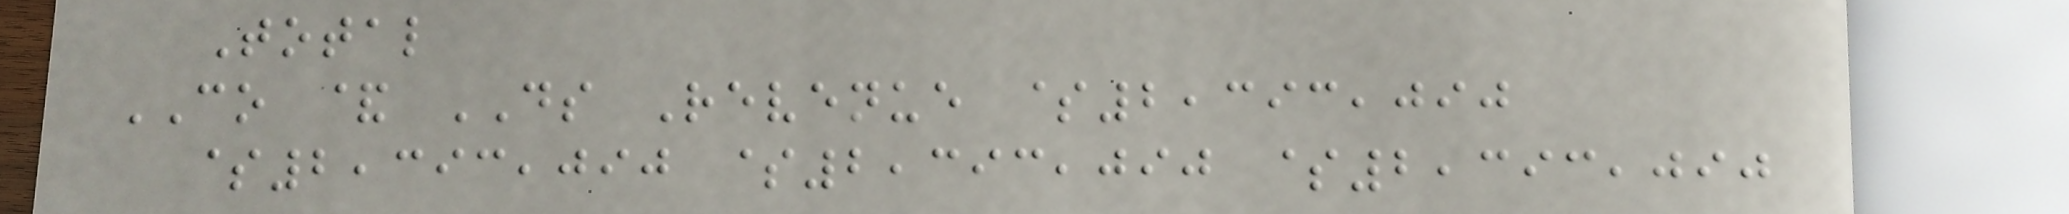Total
CO & DS Revenue $2,393,090
$2,393,090 $2,393,090 $2,393,090
